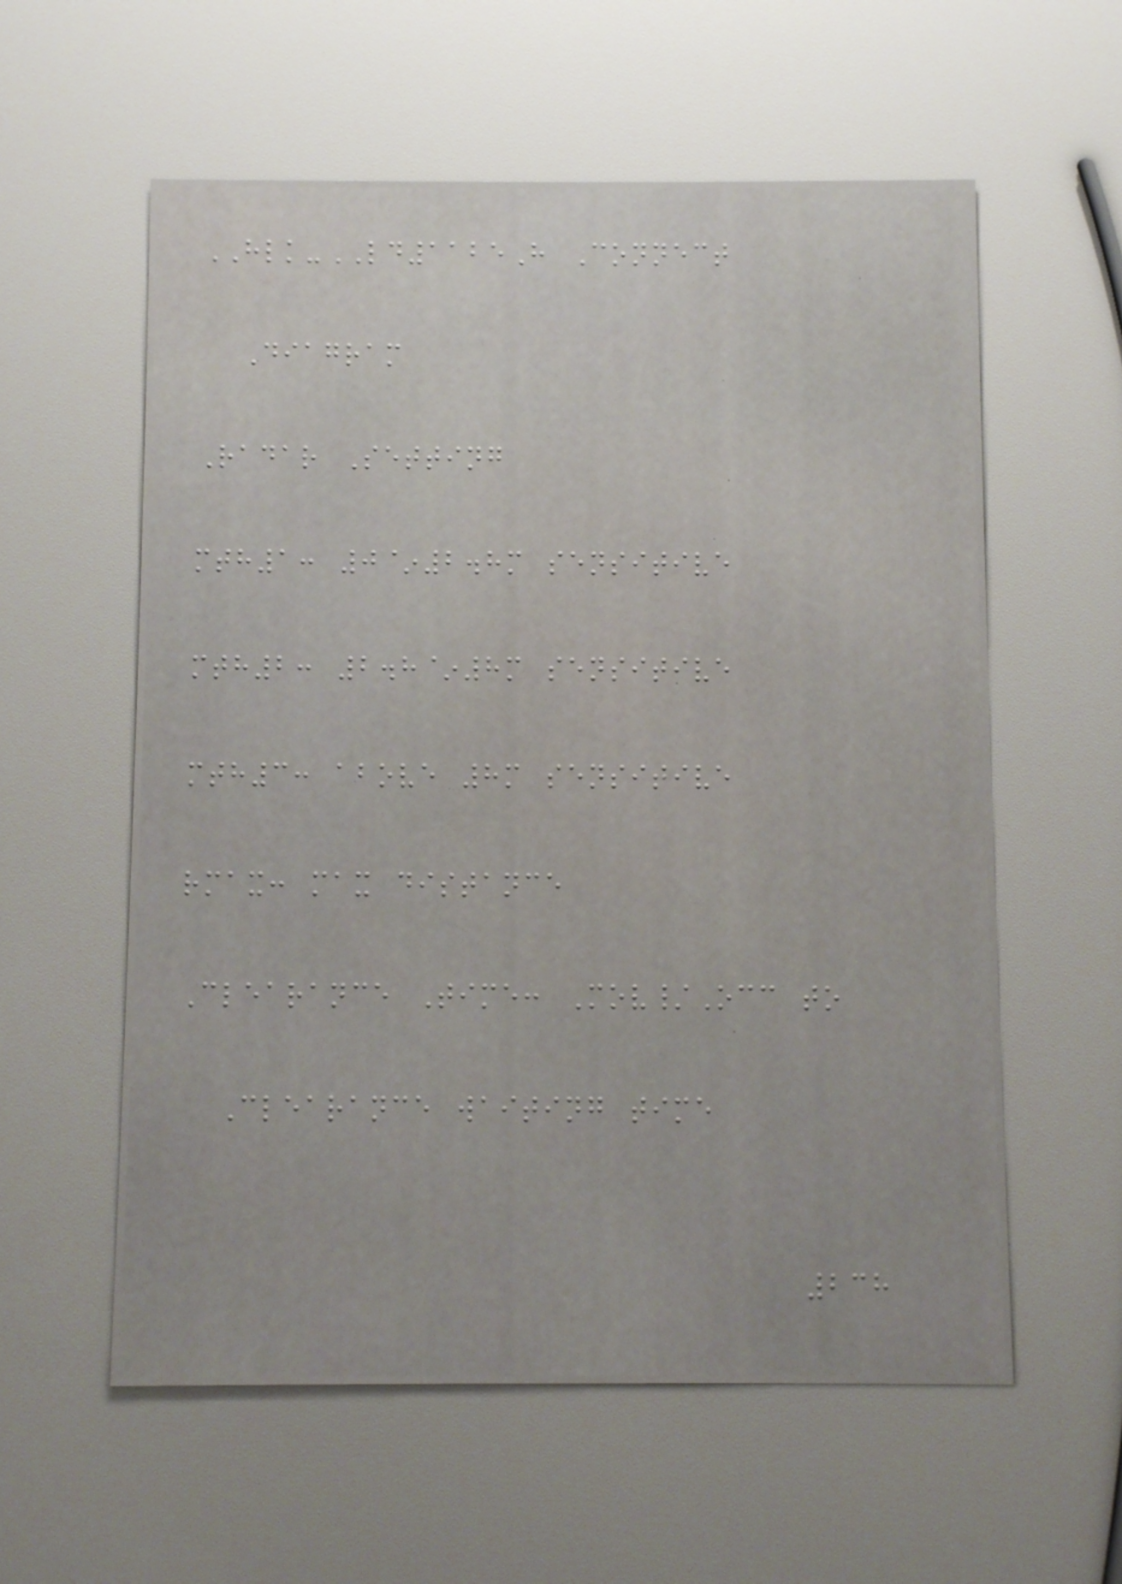HLK-LD1125H Connect
Diagram
Radar Setting
mth1: 0~2.8m sensitive
mth2: 2.8~8m sensitive
mth3: above 8m sensitive
rmax: max distance
Clearance Time: Mov/Occ to
Clearance waiting time
238
